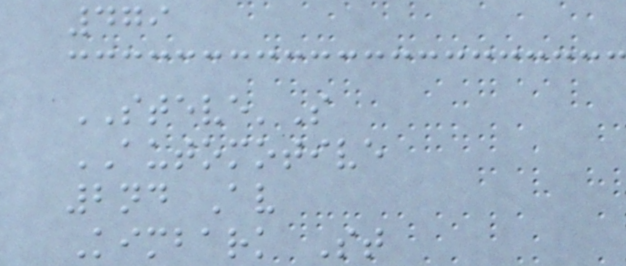479
STEVE'S
AUTOMOTIVE
2nd Av
Kimbark St
